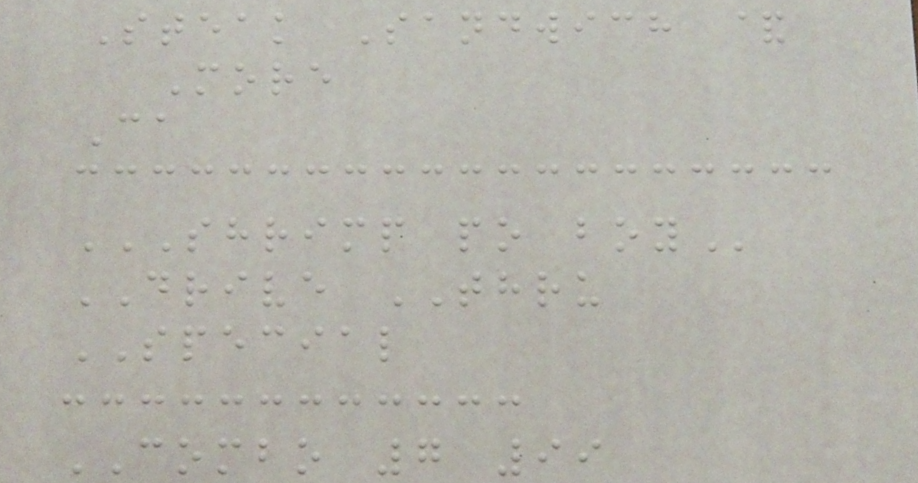Steak Sandwich &
More
Ca
SHRIMP PO BOY
DRIVE THRU
SPECIAL
COMBO 7 99
